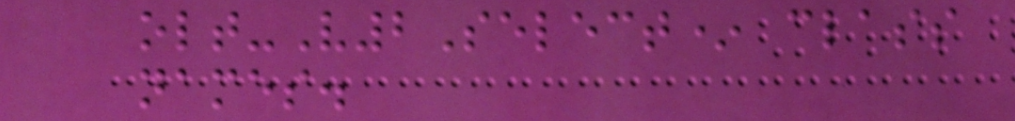olt-V2Select* class
names.
